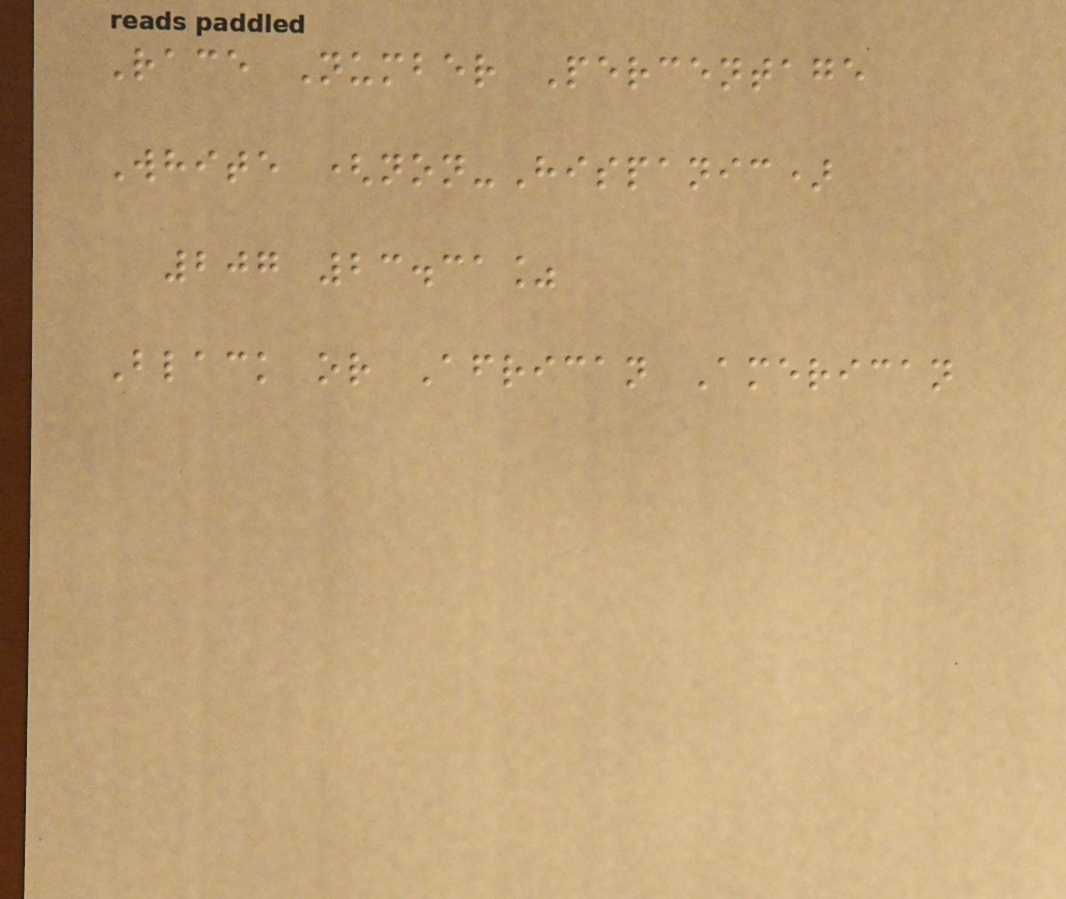Race Number Percentage
White (non-Hispanic)
207 23.31%
Black or African American
